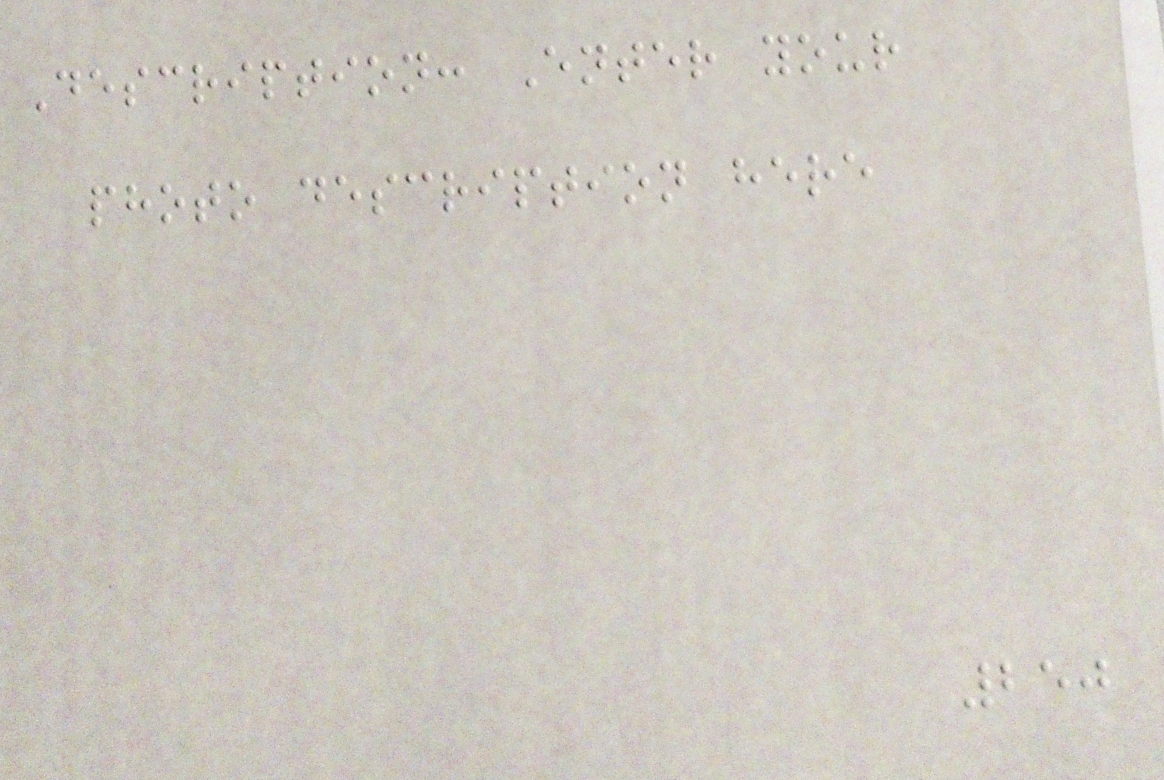Description: Enter your
photo description here
250
